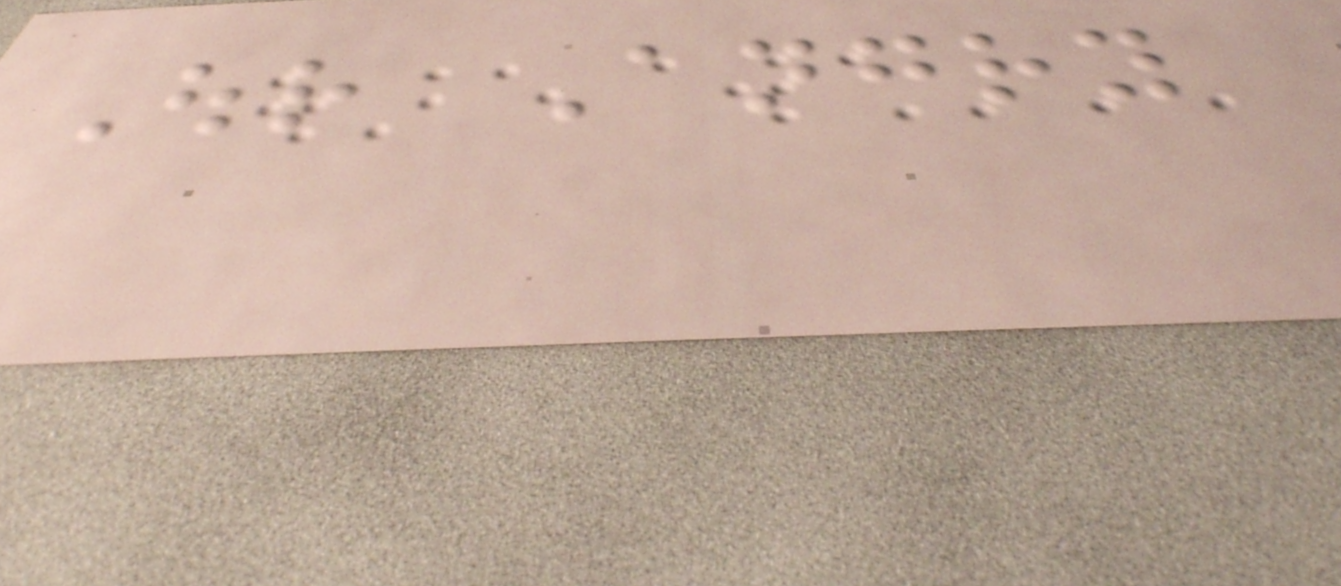Our Angry
